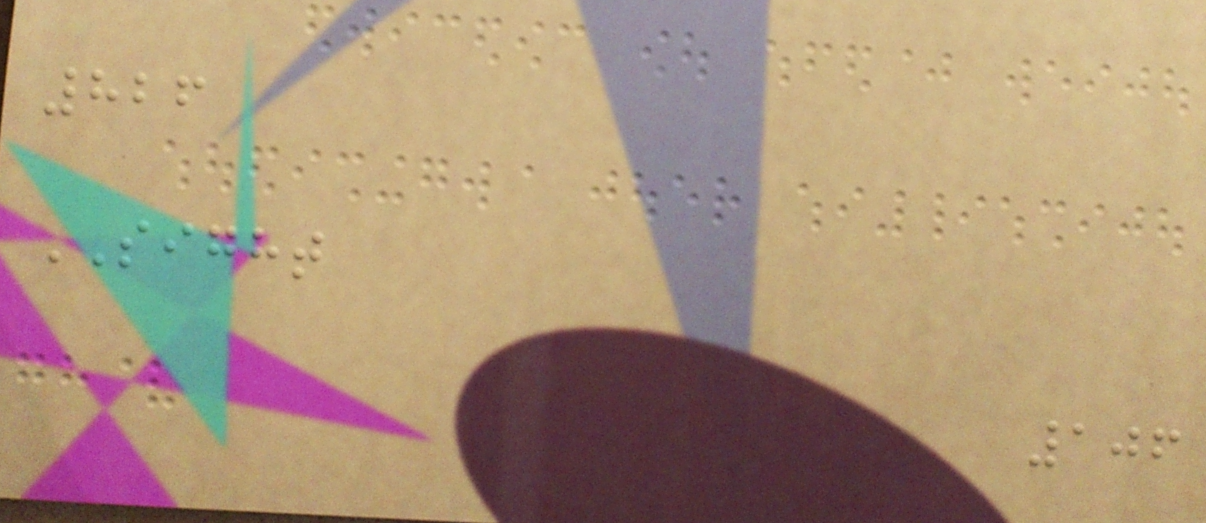826
SIGHT
106
